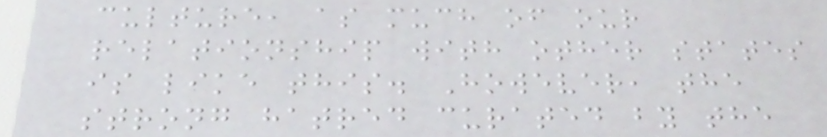culture, as much of our
relationship with other states
is like this. However, the
strong hatred curated by the
